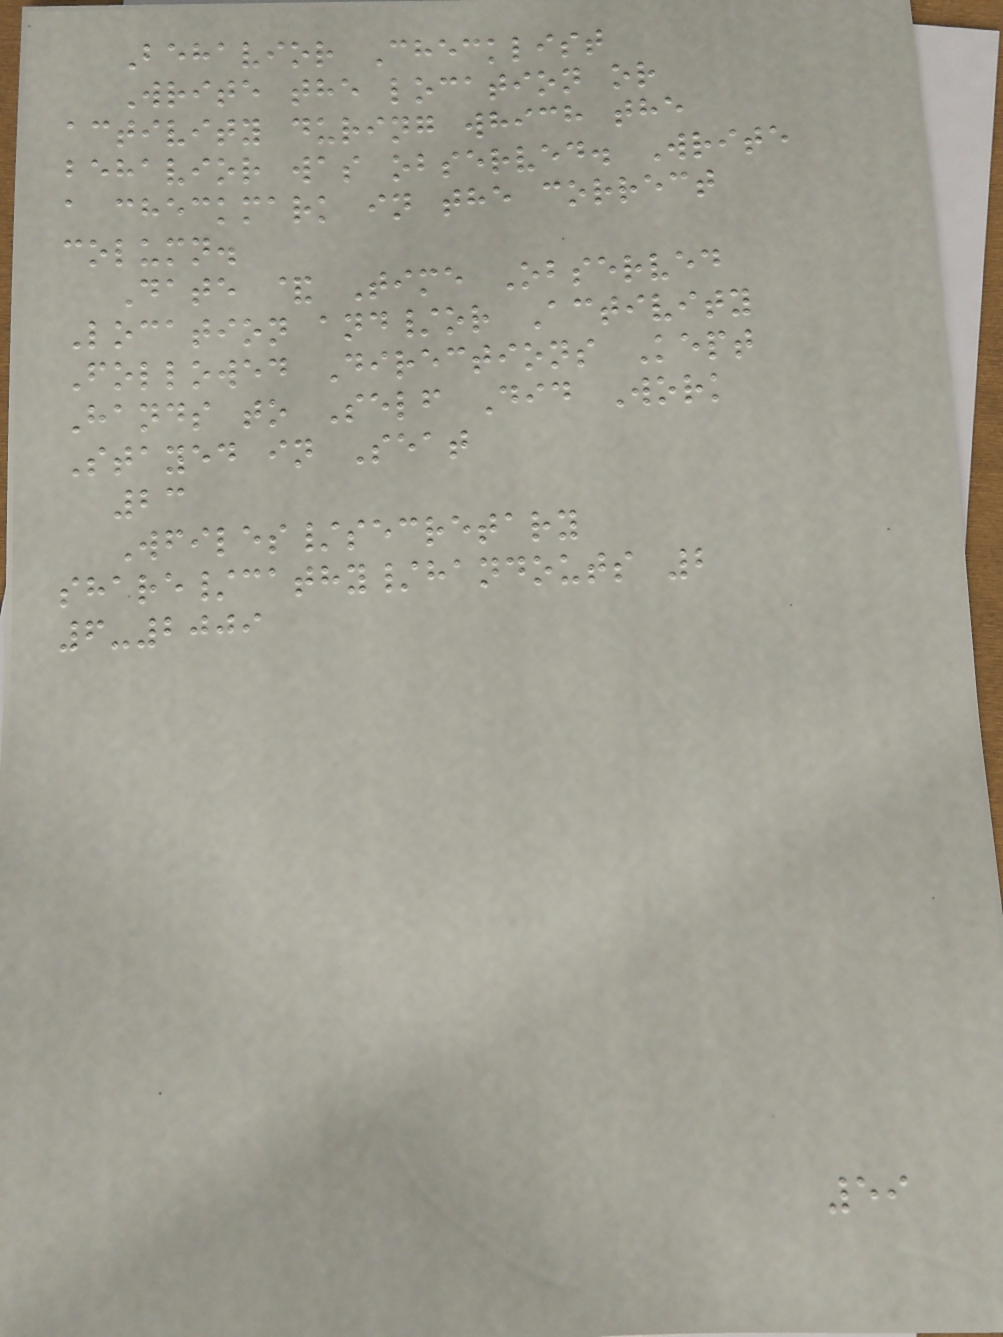Behavior Checklist
Write the location or
activity during which the
behavior was observed. Write
a checkmark in the correct
column.
Date & Time Observed
Location and/or Activity
Followed Directions Kept
Hands to Self Did Work
Stayed in Seat
23
Wfiles/secretary
share/cathy/handouts 2
6-2009
59
